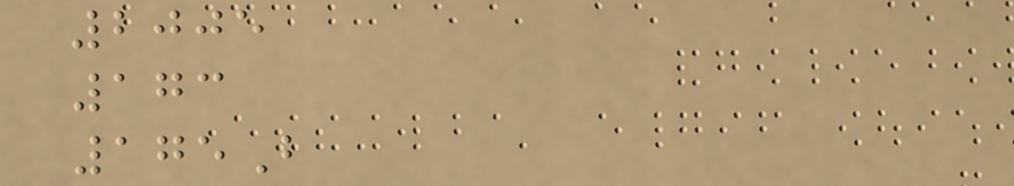2005
173
175B
